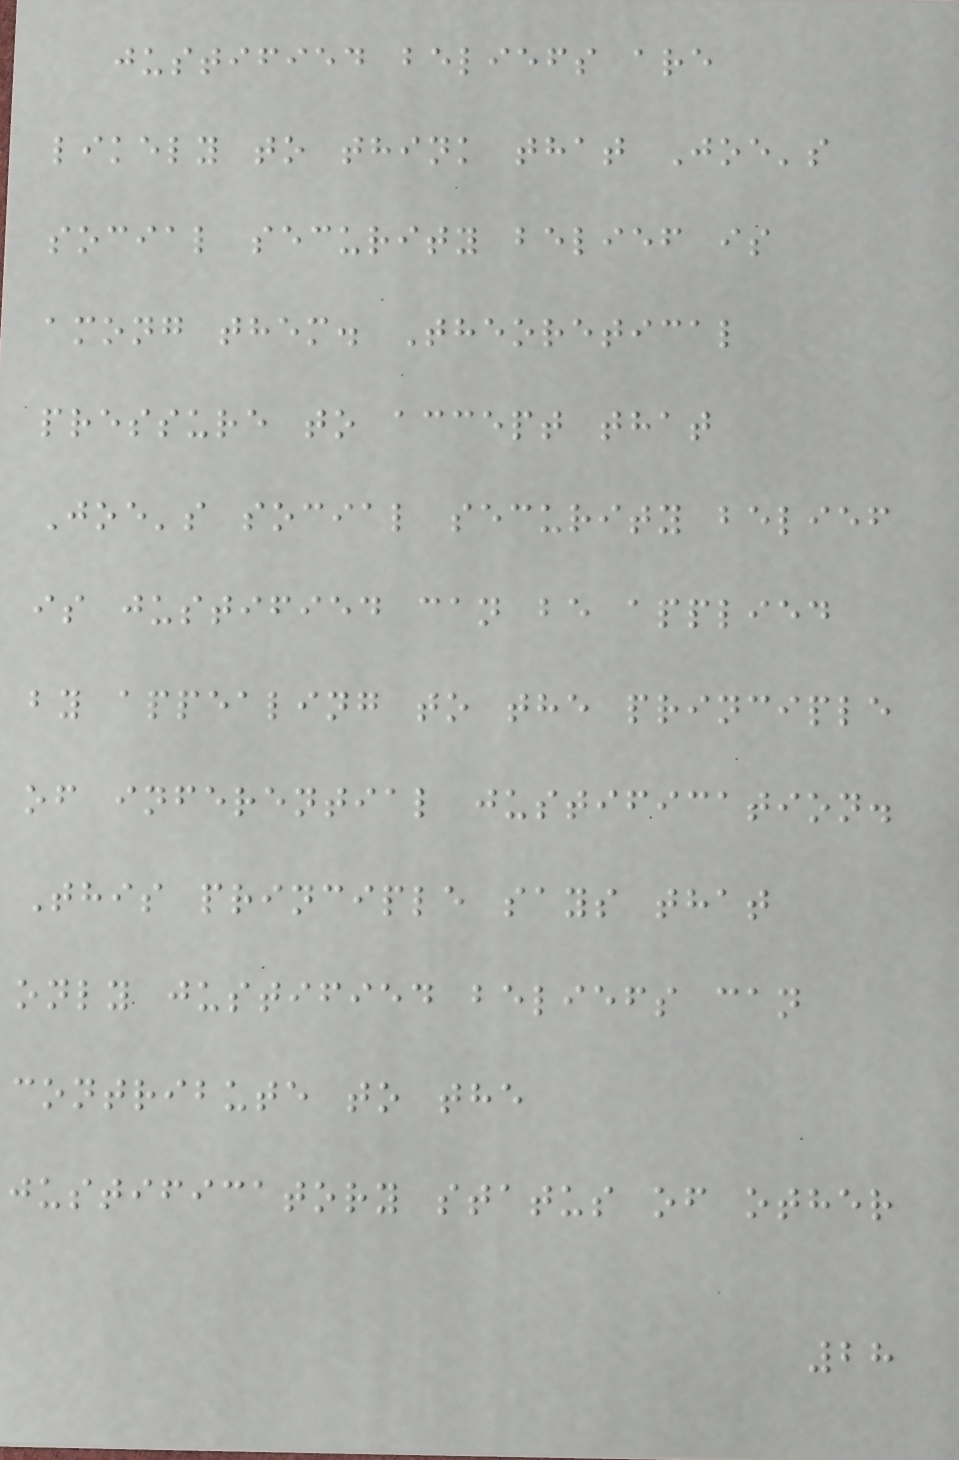justified beliefs are
likely to think that Joe's
social security belief is
among them. Theoretical
pressure to accept that
Joe's social security belief
is justified can be applied
by appealing to the principle
of inferential justification.
This principle says that
only justified beliefs can
contribute to the
justificatory status of other
28
